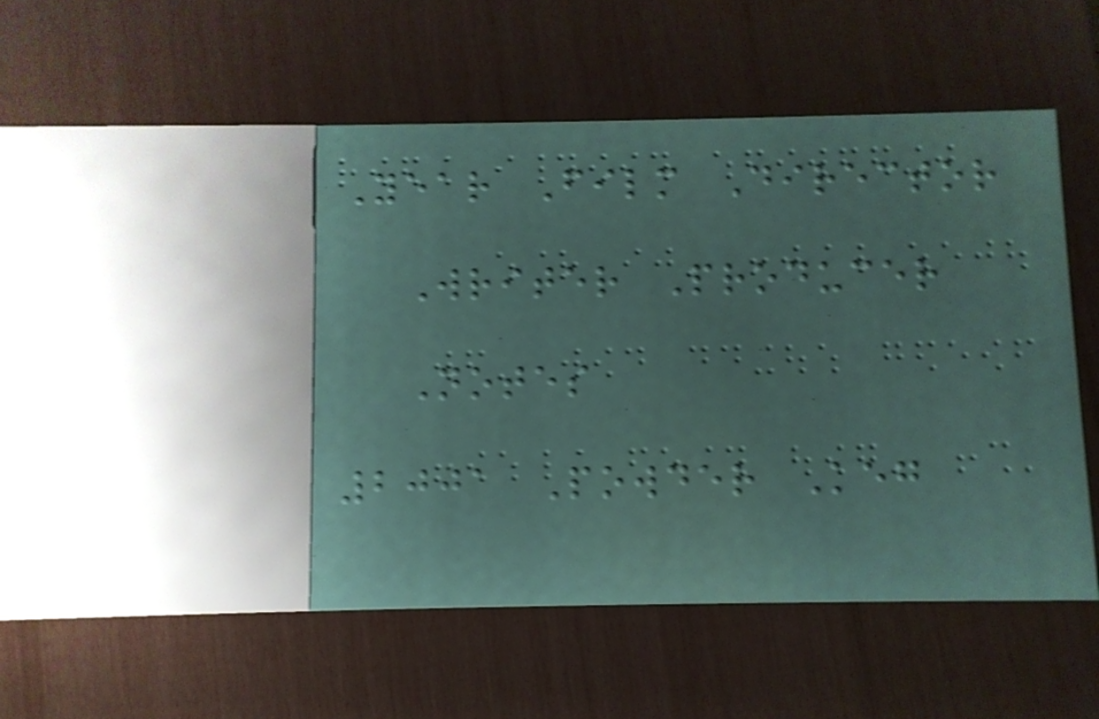Year Film Director
Writer Producer
Notes
2001 Powder Keg
